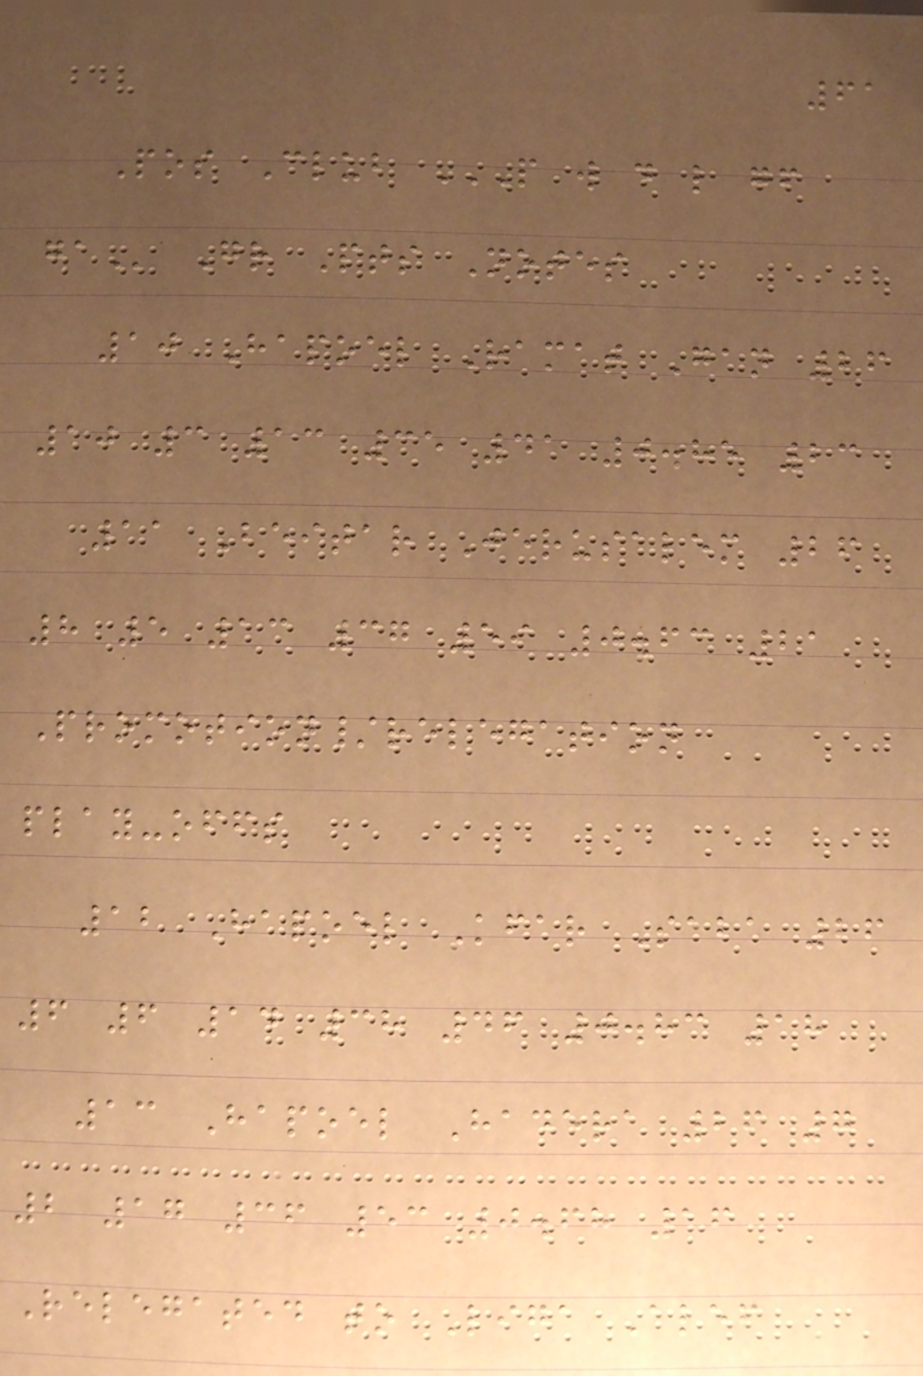61
Pos Club P W D L GF
GA Gr Pts Notes
10 Hapoel Ramat Gan 26
10 3 13 35 41 0.85 23
11 Beitar Jerusalem 26
8 5 13 37 59 0.63 21
Promotion/relegation
play-offs
12 Hapoel Kfar Saba 26
6 6 14 38 46 0.83 18
13 Hapoel Hadera 26 7
2 17 36 53 0.68 16
Relegated to Liga Alef
